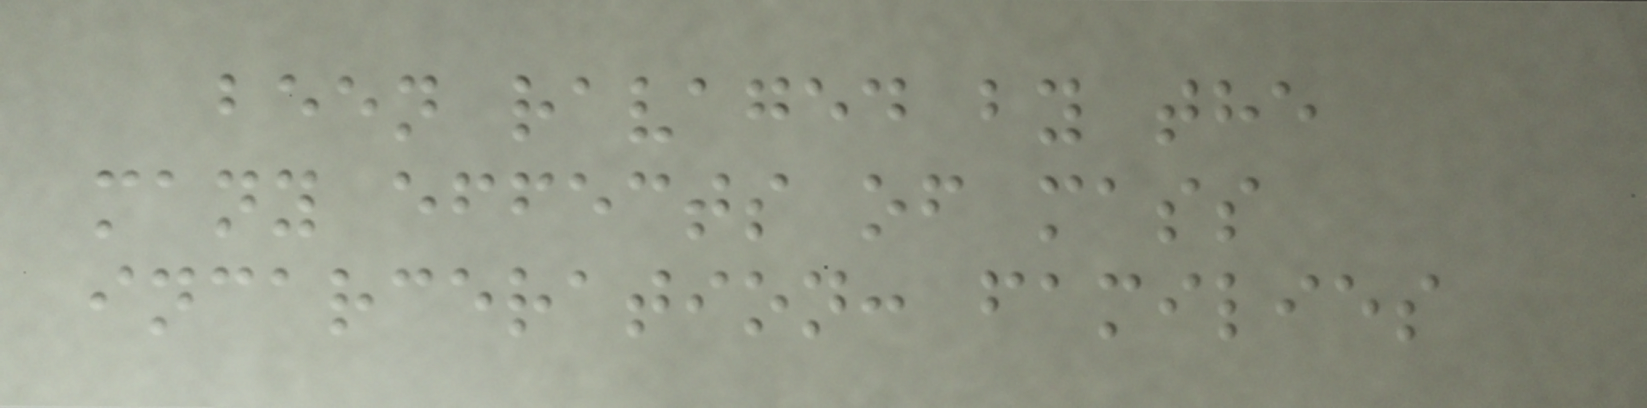been ravaged by the
many effects of mass
incarceration: families
